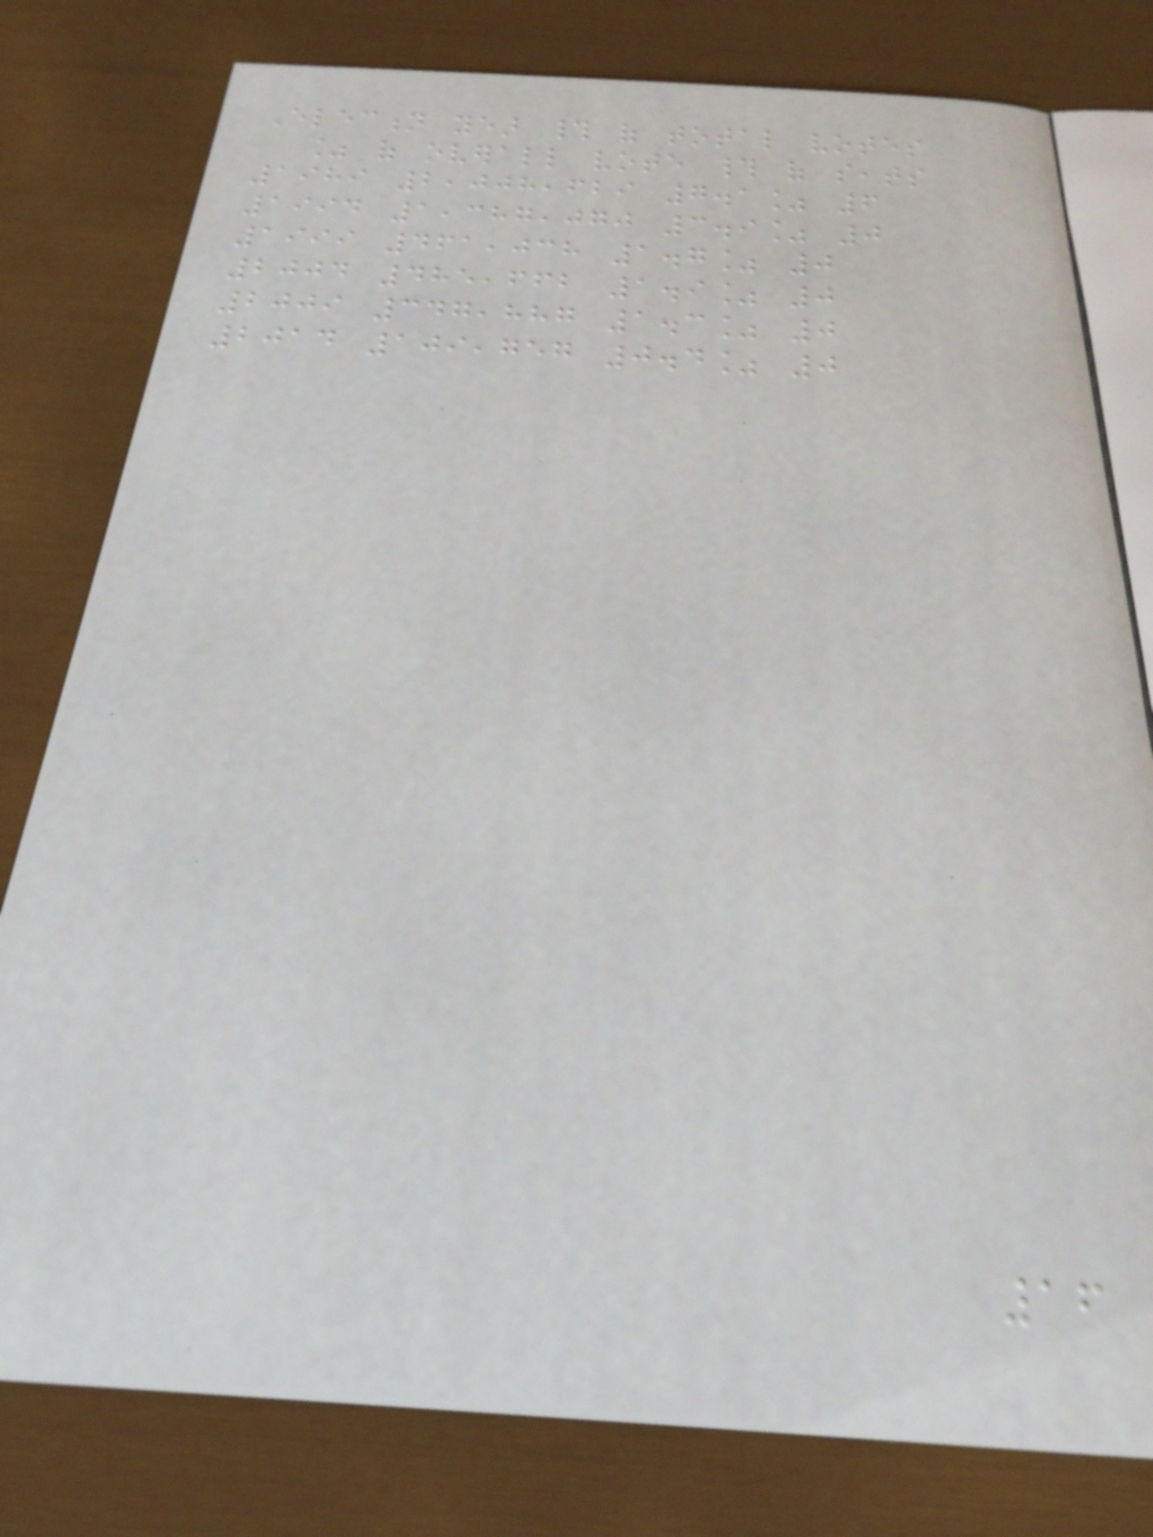Election year # of total votes
% of overall vote # of seats
1989 2,008,629 7.1% 6
1994 1,387,070 3.9% 0
1999 461,038 1.7% 0
2004 485,662 1.9% 0
2009 347,887 1.3% 0
2014 109,757 0.4% 0
16
